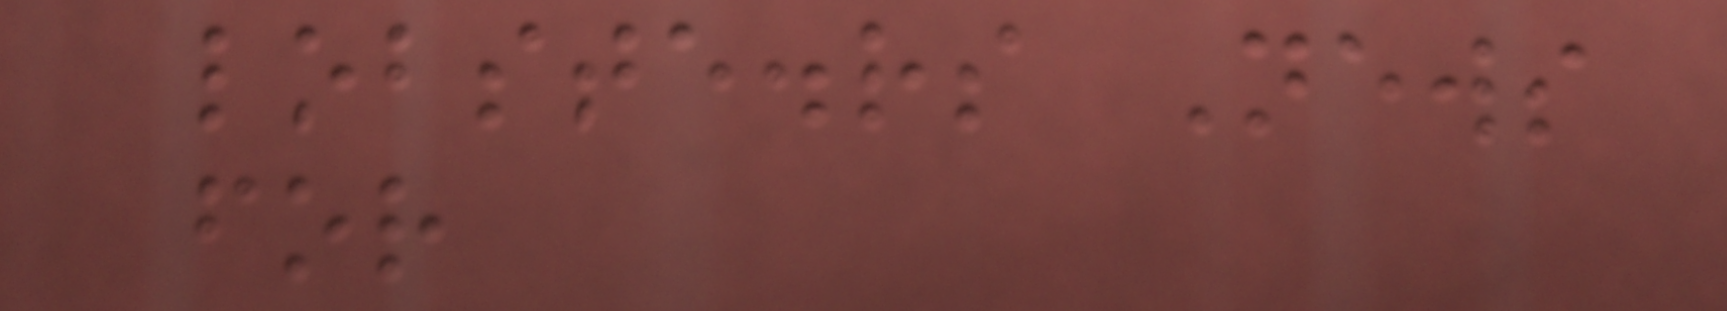lobste.rs News
for
